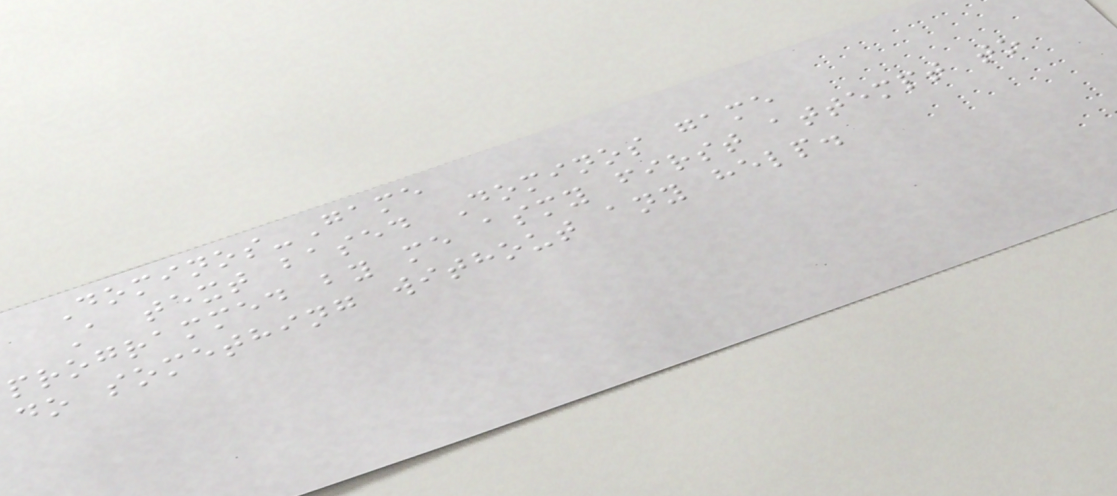Dominos-Game
A text based Dominos game
programmed by me asmy first attempt to
do something without any help.
